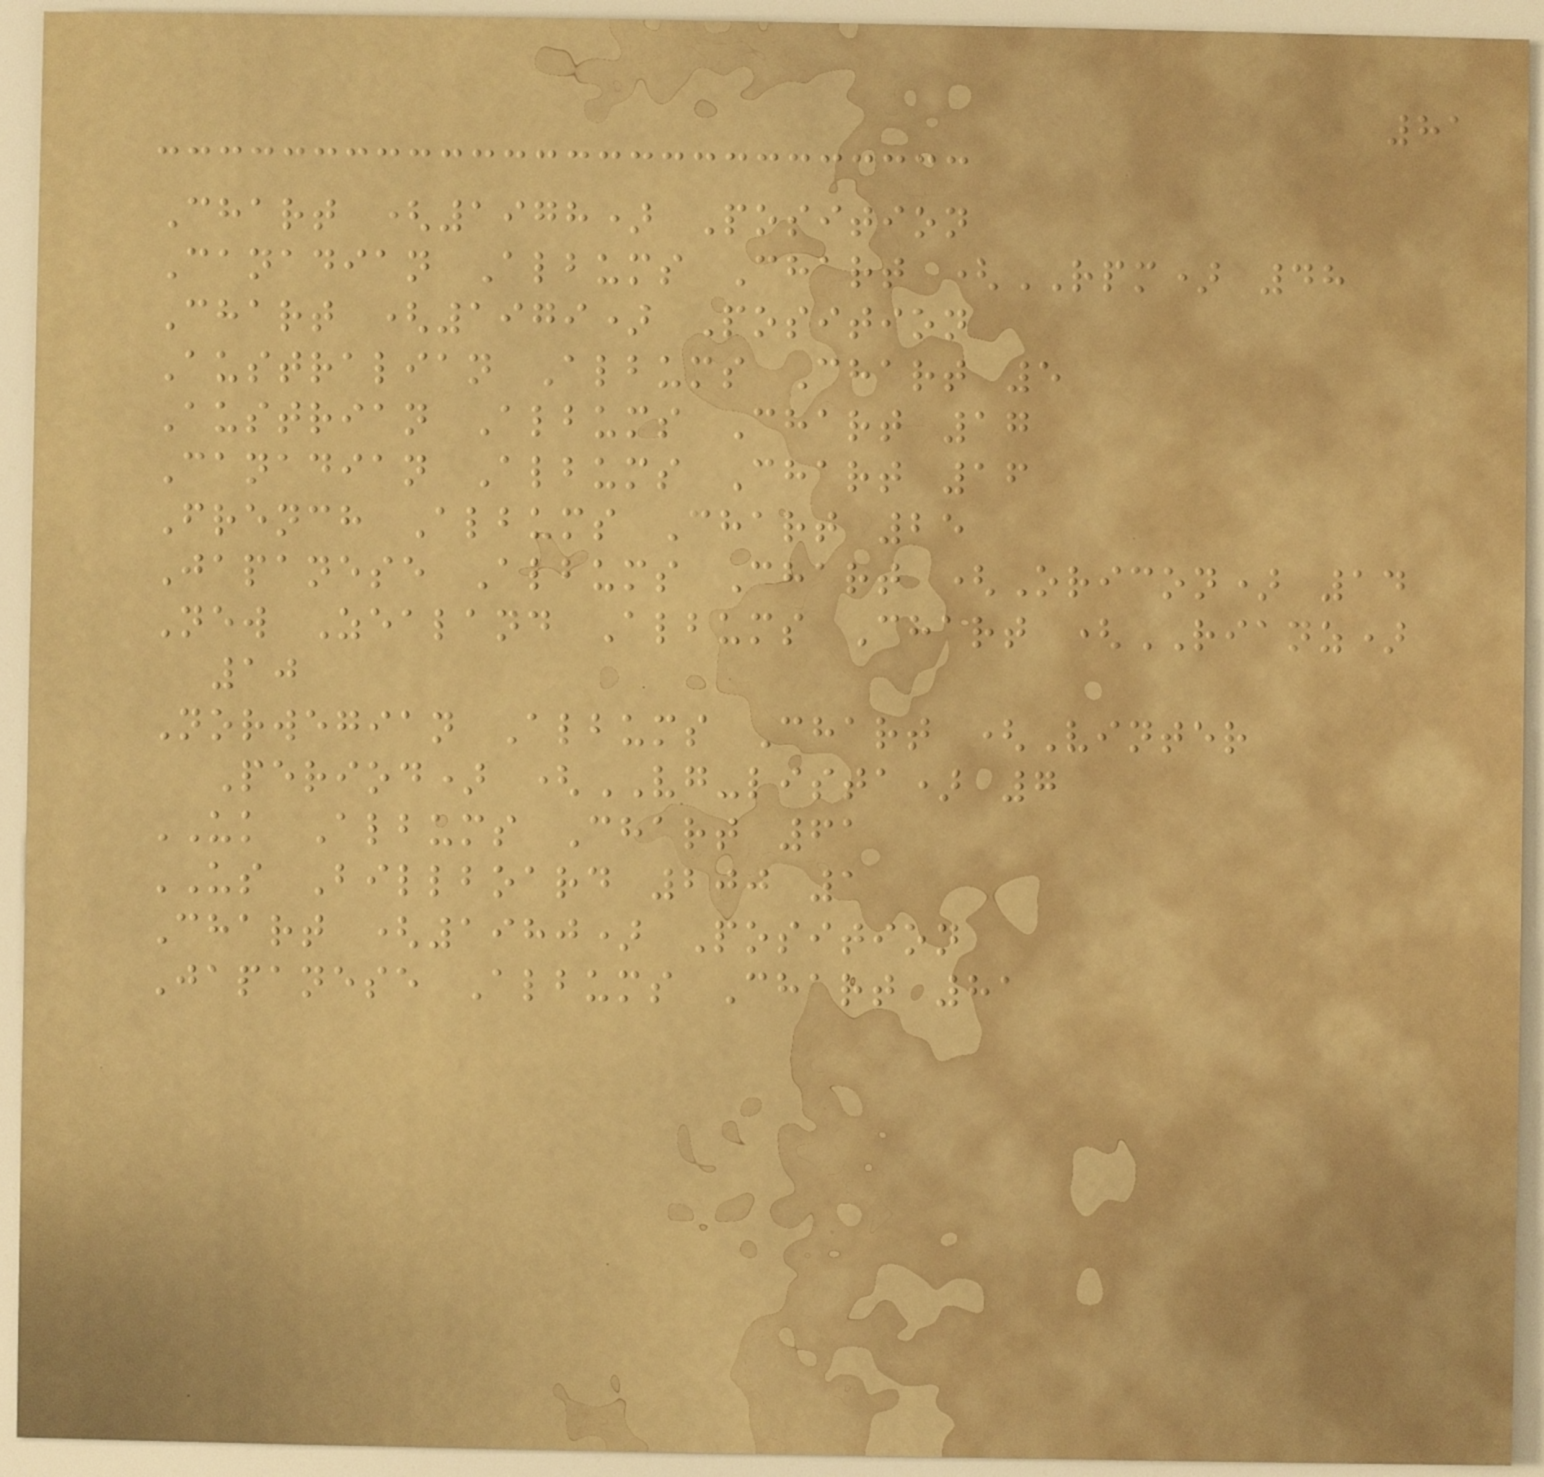81
Chart (1978) Position
Canadian Albums Chart (RPM) 48
Chart (1979) Position
Australian Albums Chart 5
Austrian Albums Chart 17
Canadian Albums Chart 16
French Albums Chart 25
Japanese Albums Chart (Oricon) 14
New Zealand Albums Chart (RIANZ)
10
Norwegian Albums Chart (Vinter
Period) (VG-lista) 7
UK Albums Chart 61
US Billboard 200 1
Chart (1980) Position
Japanese Albums Chart 81
